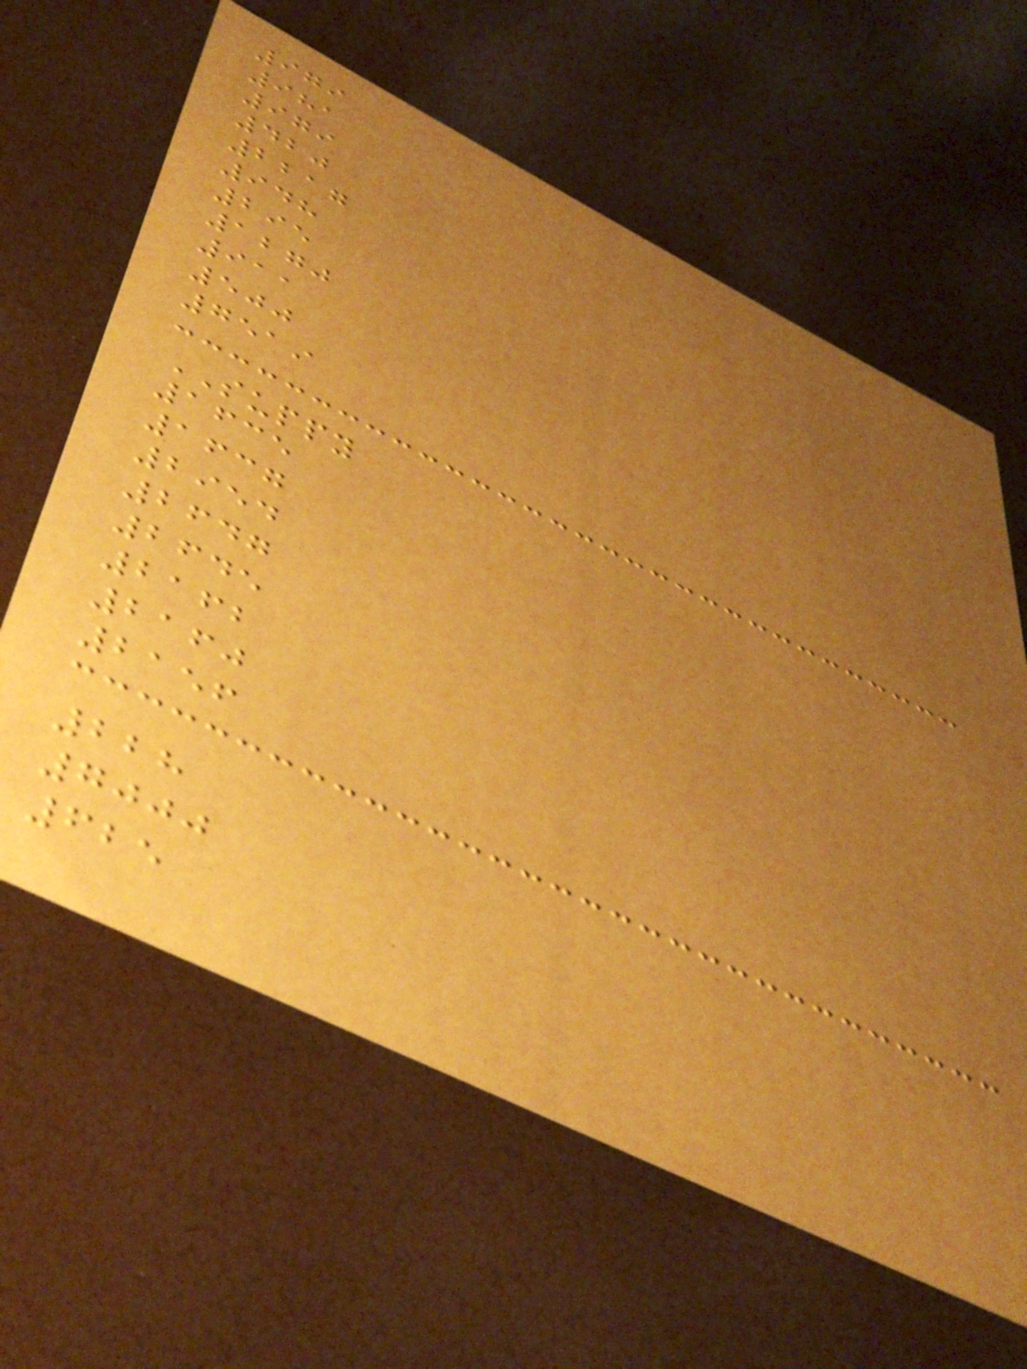979
981
979
420
2217
948
295
1270
911
500
7519
SUPPY
1635
1637
2954
2647
2645
2162
2160
2156
228
7000
625
